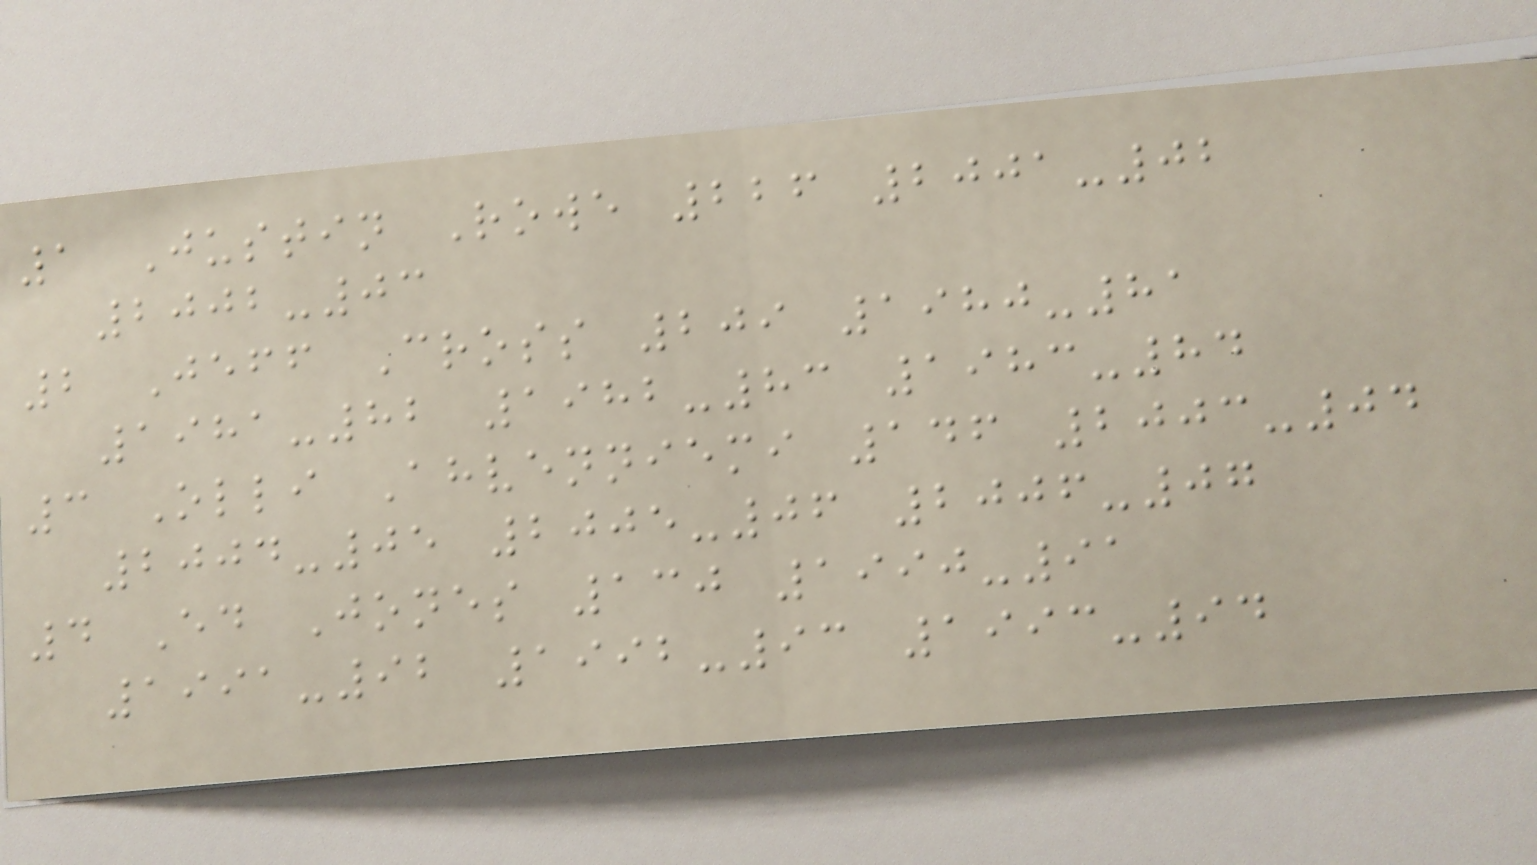1 Justin Rowe 226 2001-02
2002-03
2 Jeff Cross 209 1980-81
1981-82 1982-83 1983-84
3 Olli Ahvenniemi 146 2003-04
2004-05 2005-06 2006-07
4 Ed Jones 130 1990-91
1991-92 1992-93 1993-94
